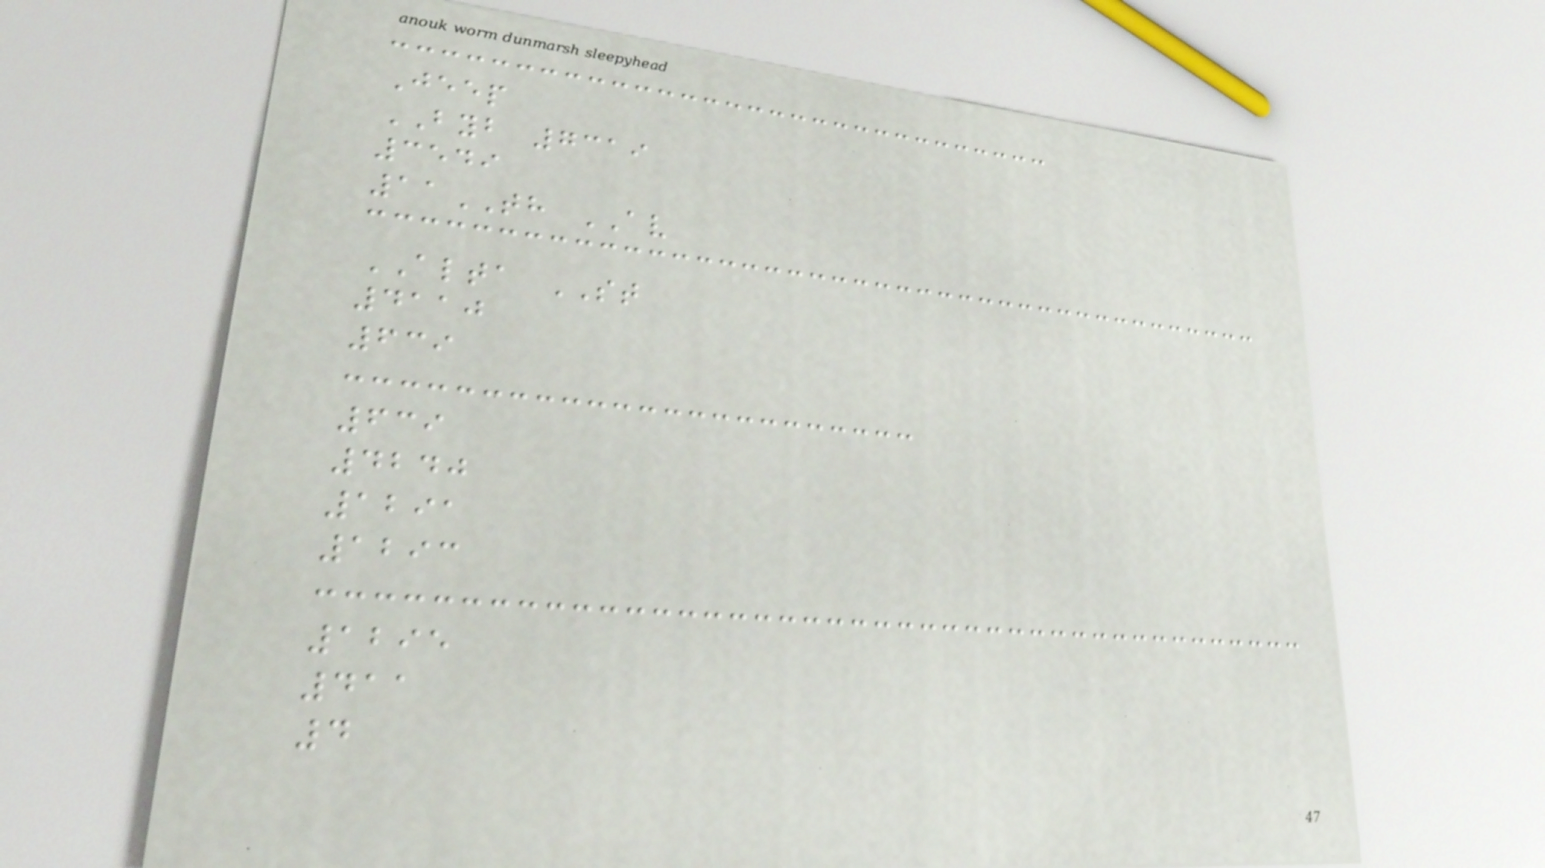Jeep
BYB 7319
3549
11TH AV
ALTA ST
4110
639
639
4240
1291
1293
1295
411
4
